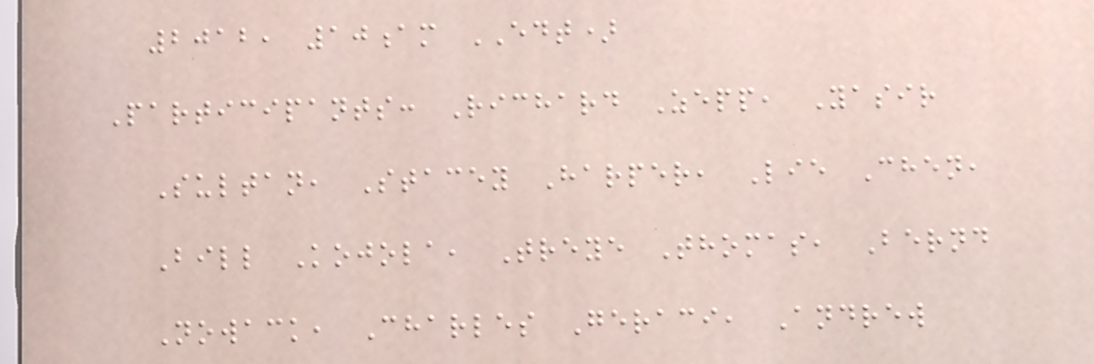2012, 10am EDT)
Participants: Richard Zepp, Yasir
Sultan, Stacey Harper, Lie Chen,
Bill Kojola, Treye Thomas, Bernd
Nowack, Charles Geraci, Andrew
